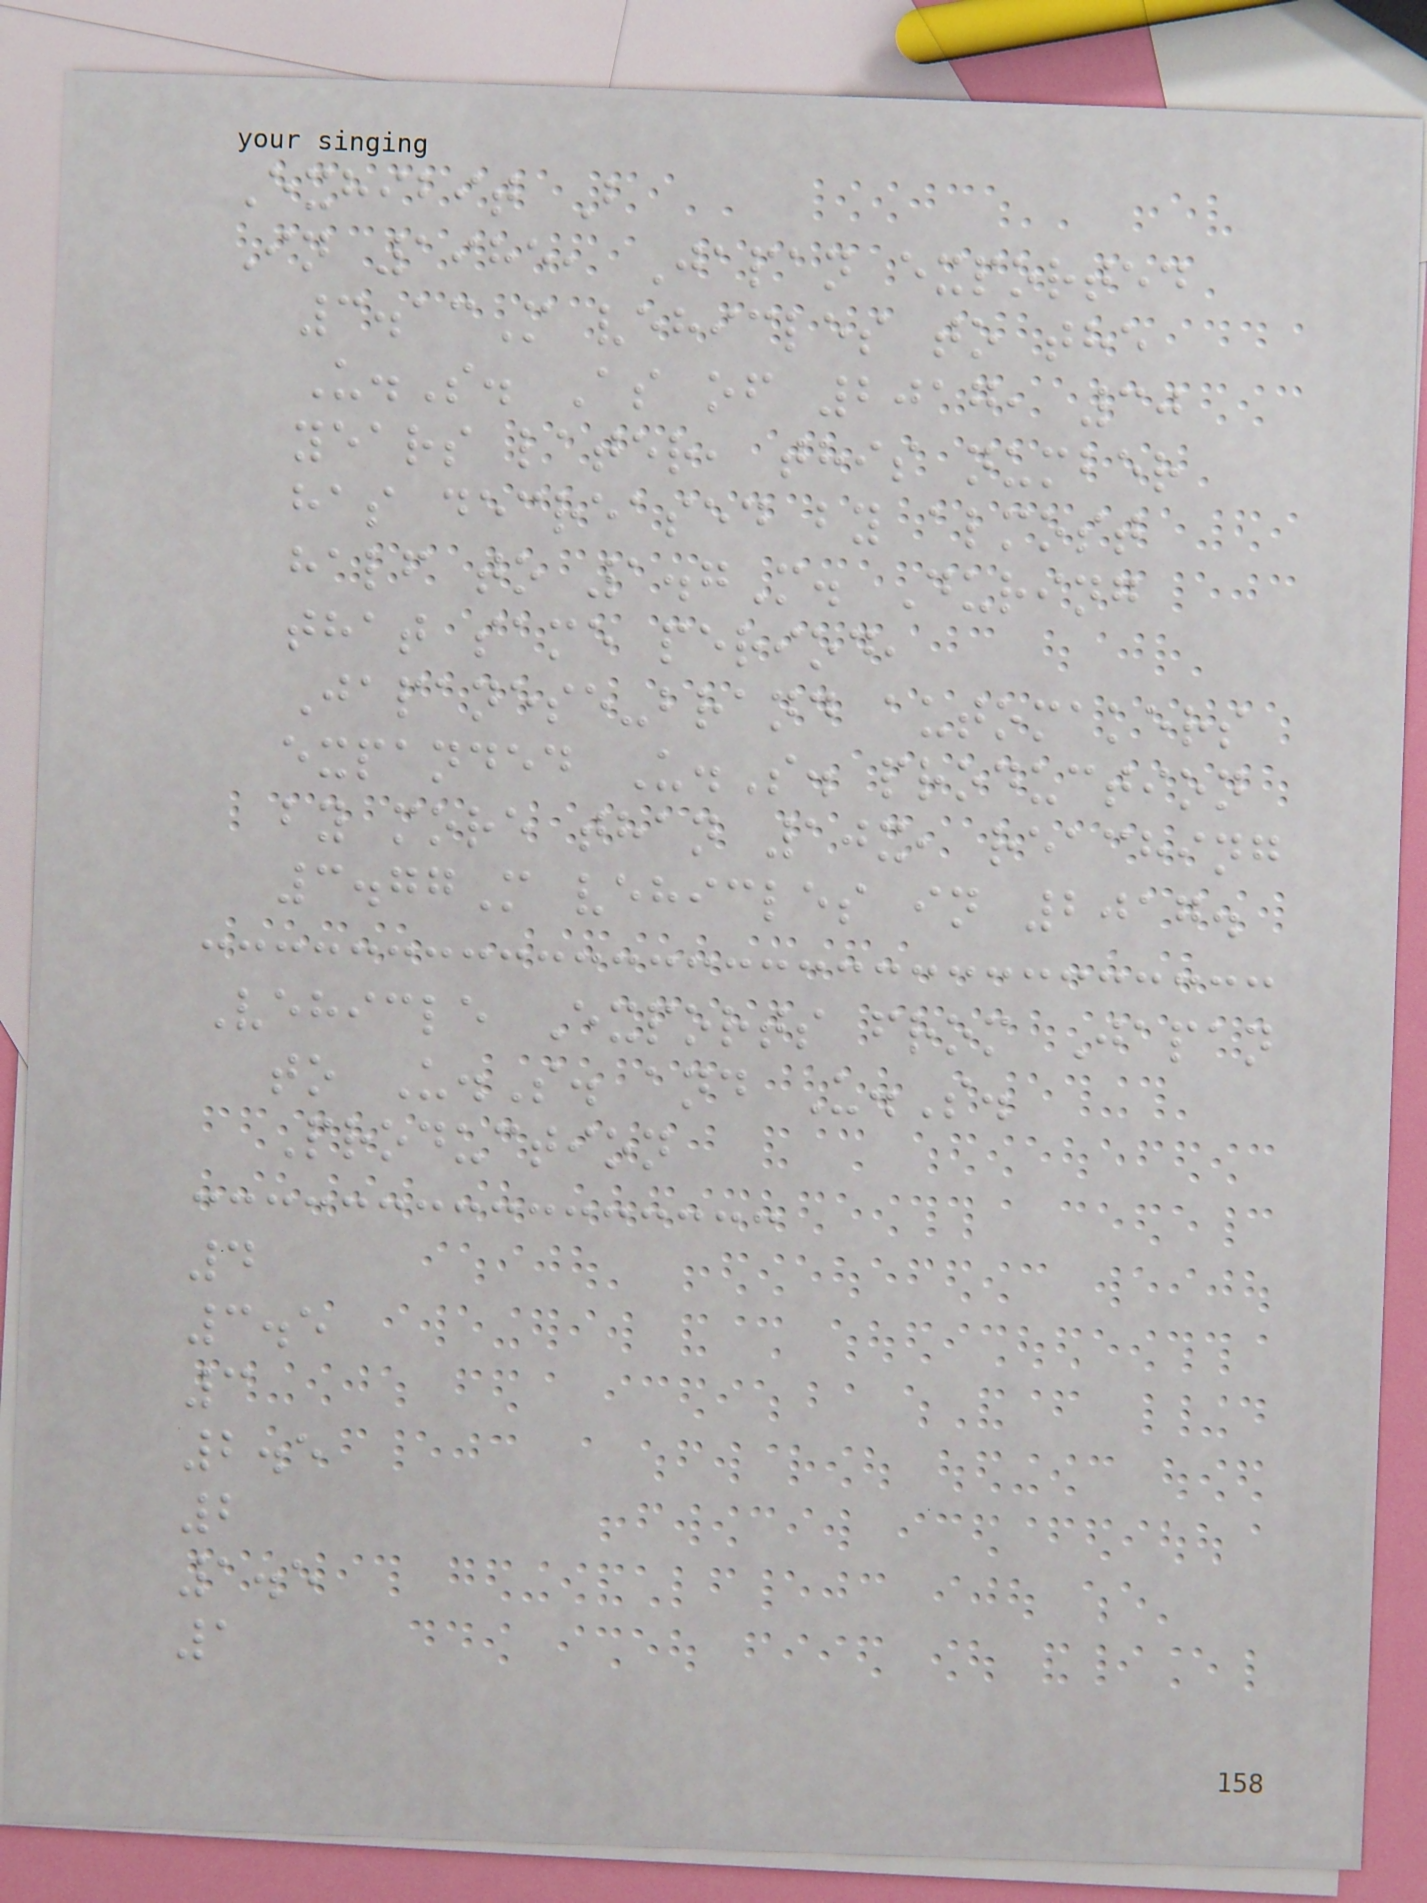Exhibit B
In 1985, Japan exported
3.13M vehicles to the
U.S. As of 2017, 30
years later, this number
has decreased by almost
half to 1.7M. During
that same period,
Japanese-brand automakers
expanded U.S. production
by more than 10x, reaching
3.77M vehicles in 2017.
Vehicle Exports from Japan
to U.S. and U.S.
Production
4
3.5
3
2.5
2
1.5
1
